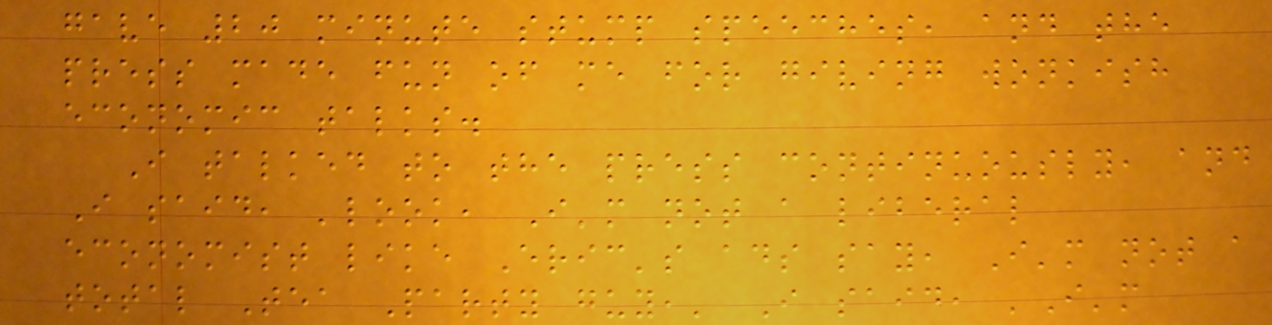gave 20 minute stump speeches, and the
press made fun of me for giving wonkish
economic talks.
I talked to the press continuously, and
I said, 'look, I'm not a liberal
economist like Eric's ads say, I'm not a
total Tea Party guy,' I said, 'I'm
